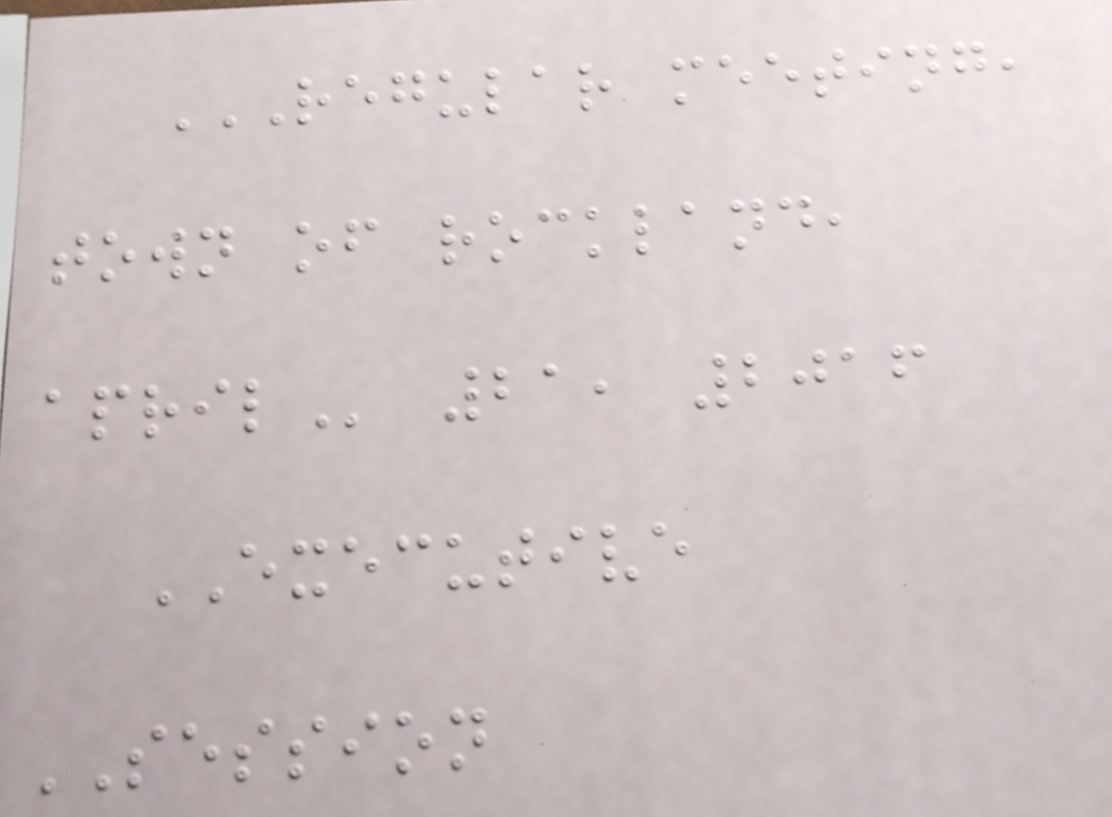REGULAR MEETING,
TOWN OF ROCKLAND,
APRIL 21, 2016
EXECUTIVE
SESSION
